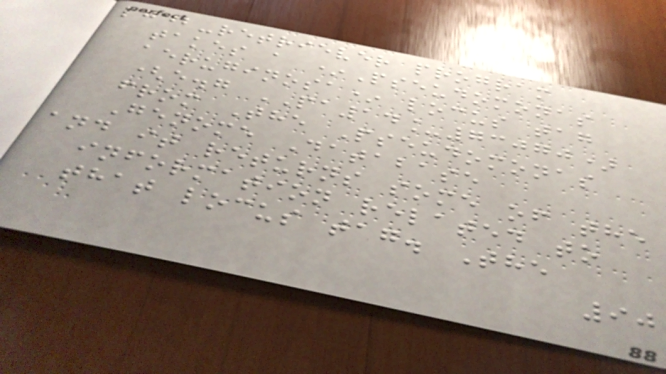pgdb-retriever program
takes a *Pseudomonas
aeruginosa* locus tag
(e.g PA14_73070)
from The Pseudomonas
Genome Database
and it returns some of the
information related to
that locus tag. The
90
